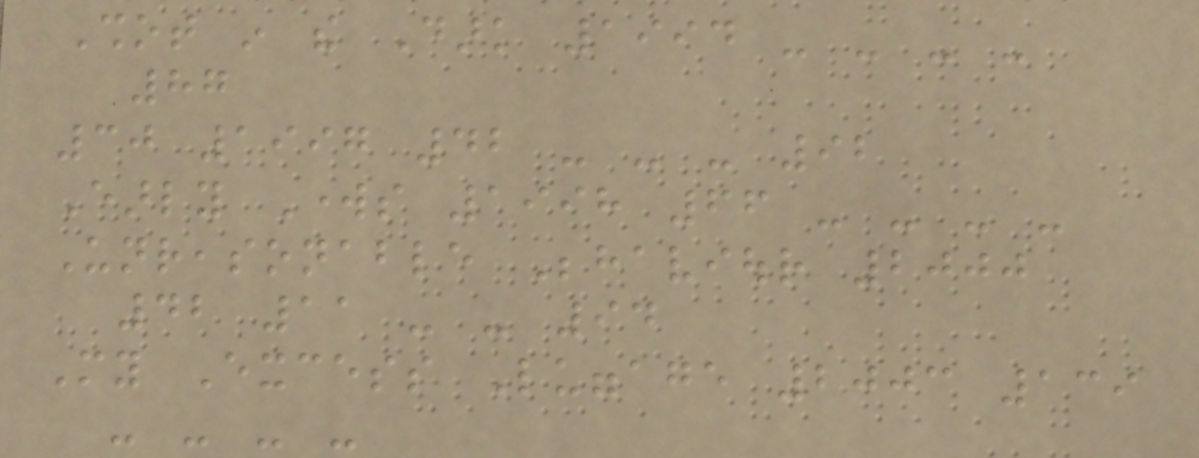Shot in the Dark 1994 - - - -
87
30 1997 42 - - - 92
Early Works 1998 66 - - - -
Unreasonable Behaviour 2000
42 11 - - 94
My Excess Luggage 2003 139
- - - -
